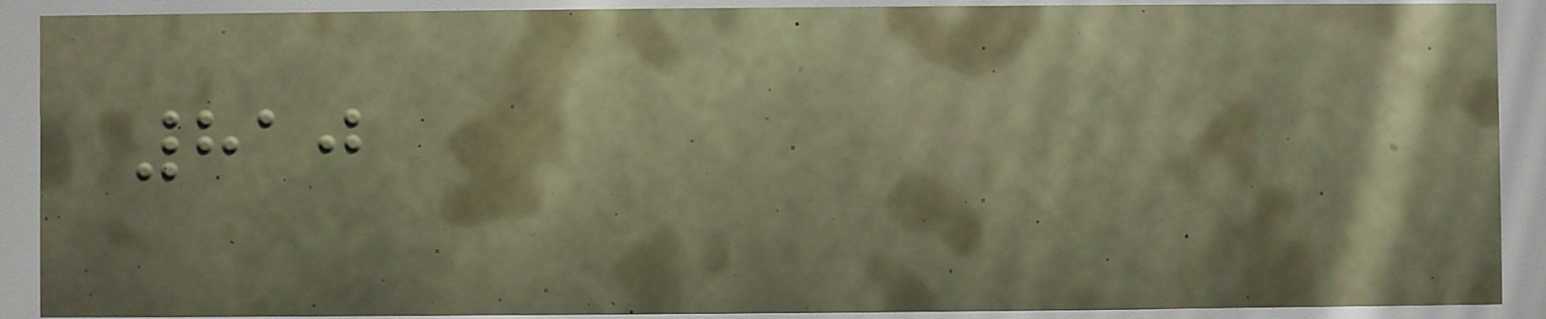810
